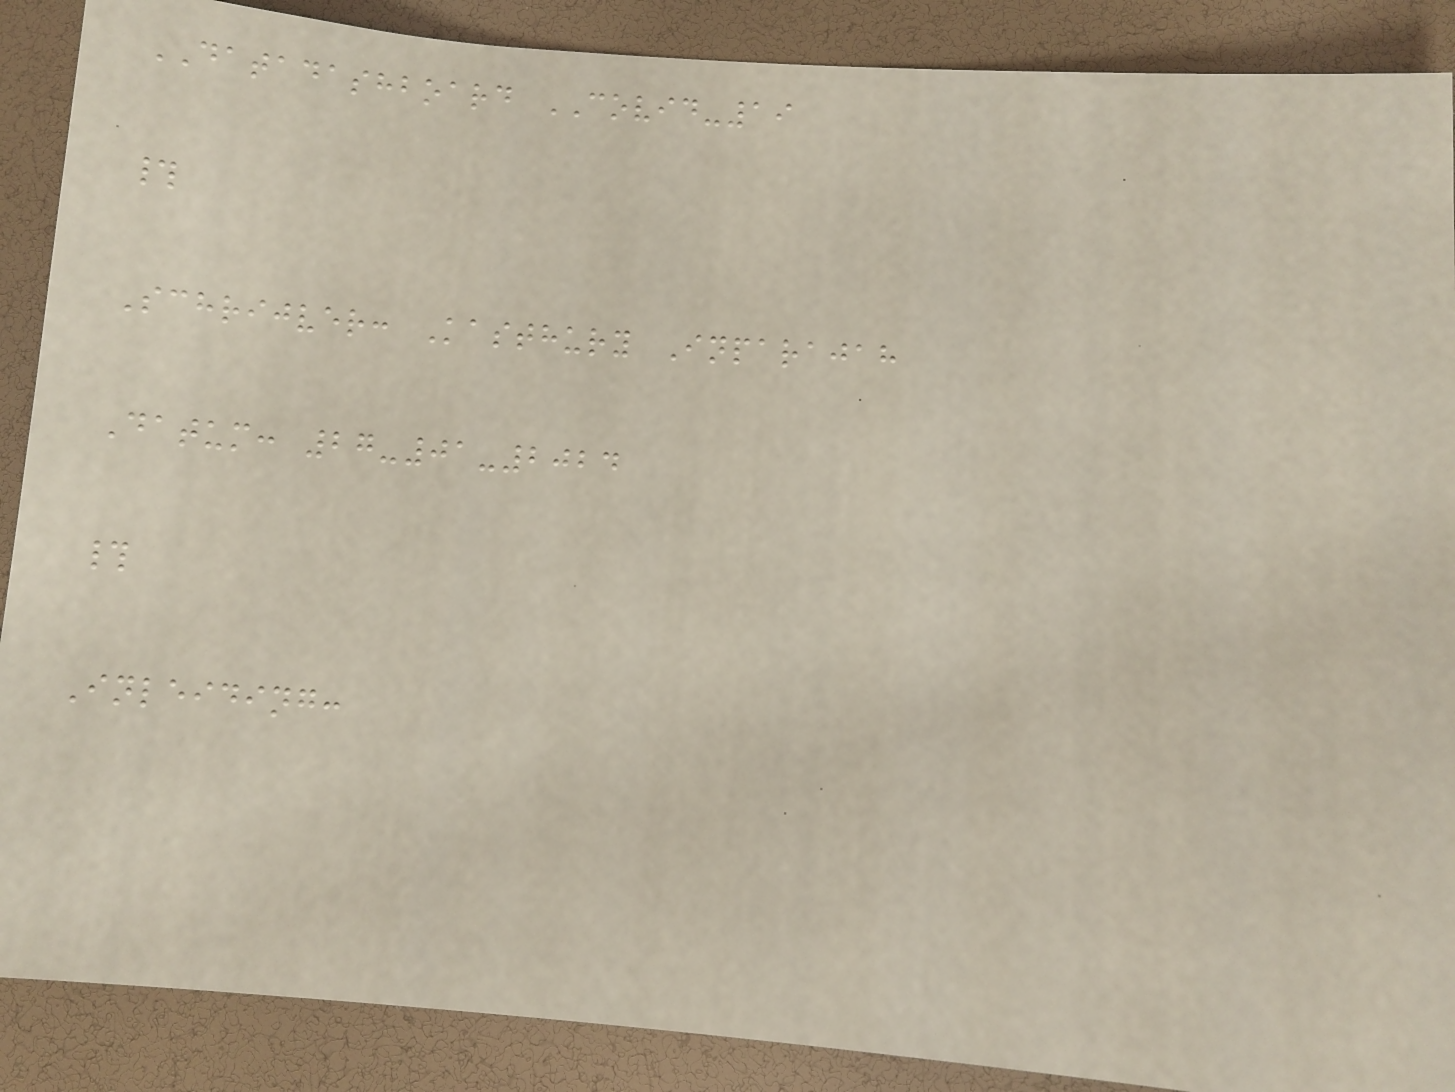DATADASHBOARD COVID-19
#
Schrijver: Kasthury Inparajah
Datum: 27-01-2024
#
Inleiding:
